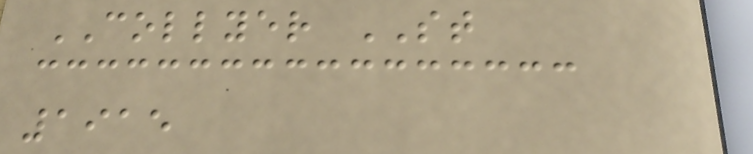COLLYER ST
1915
